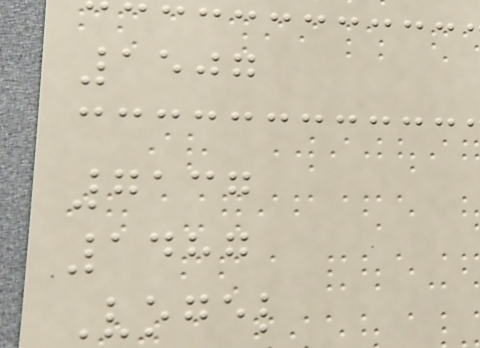1507
7137
1487
Vogel
